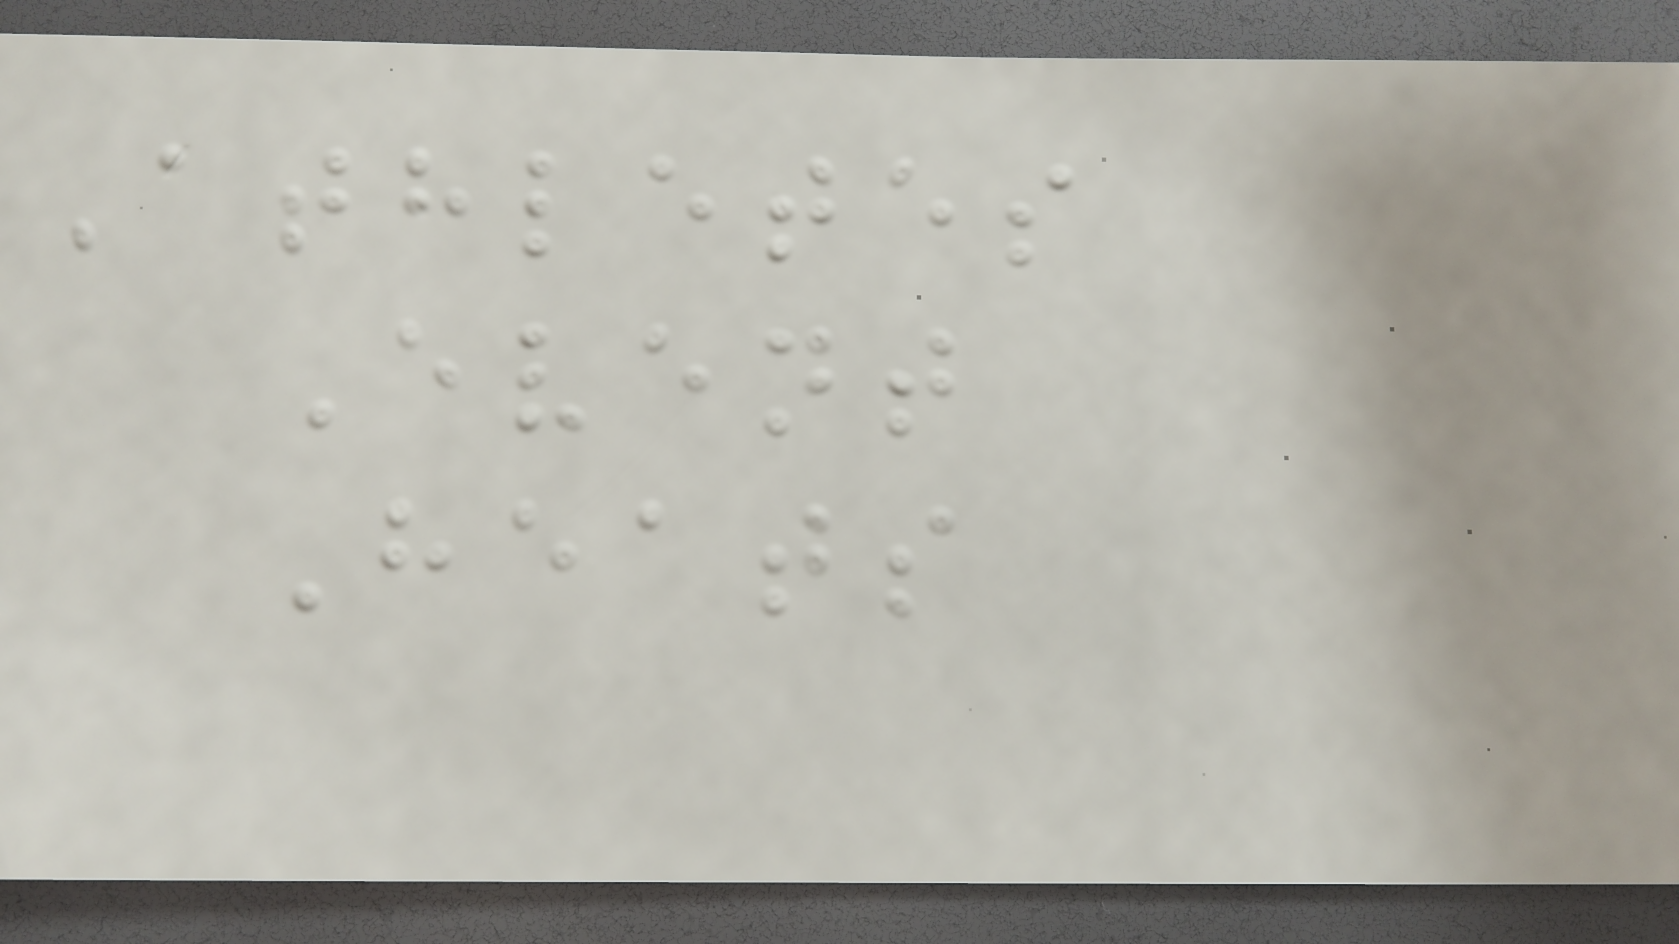Athletes
Event
Heats
